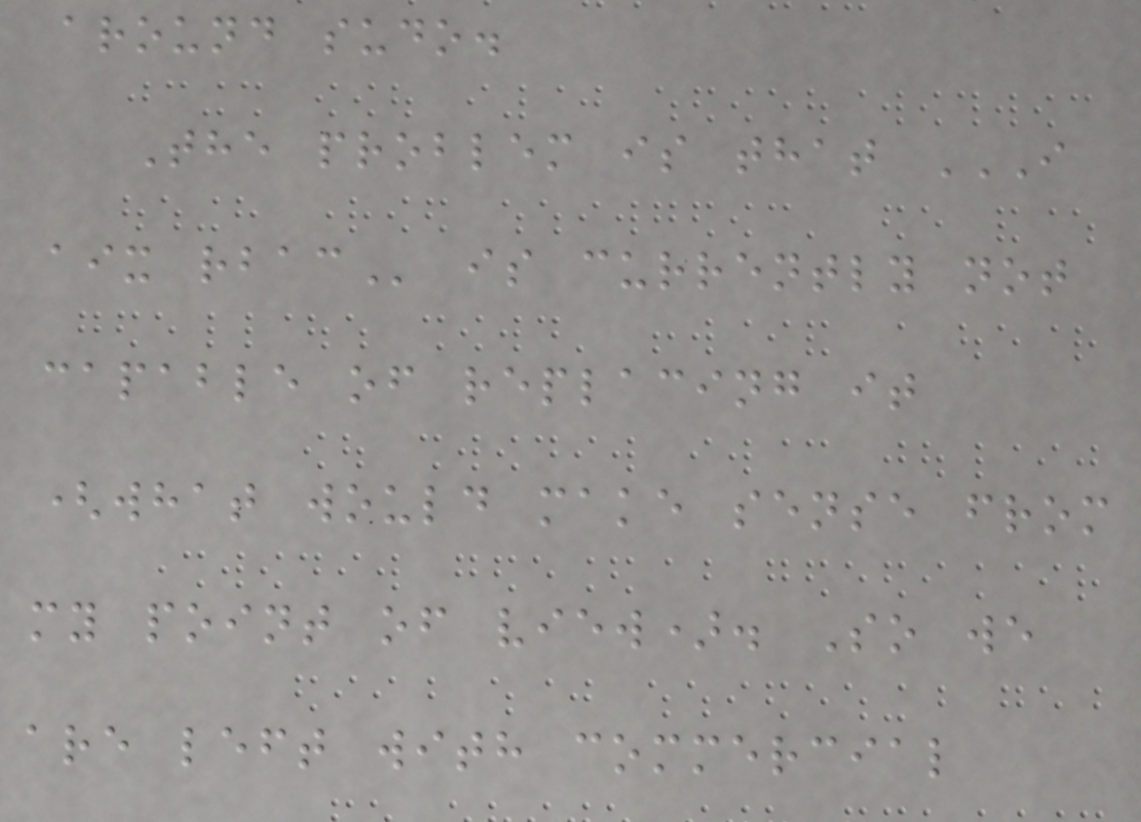around sudo.
The problem is that I
AIX RBAC is currently not
capable of replacing it
(what would make sense from
my point of view). So we
are left with commercial
